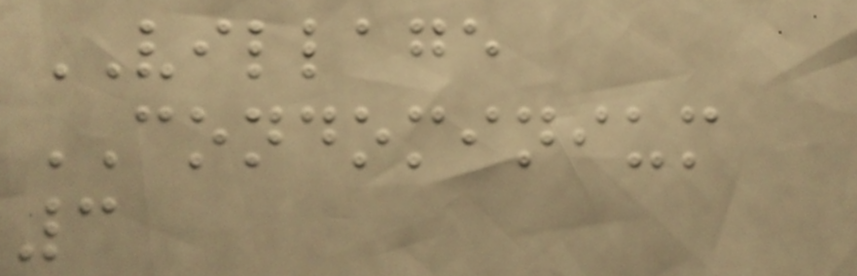VILLAGE
CONDOMINIUM
3
